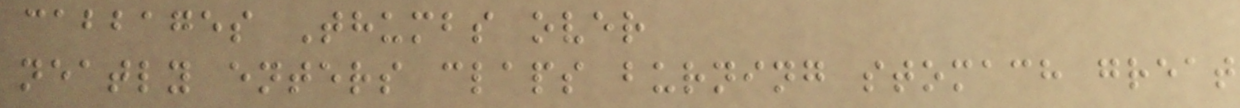cabbages Thumbs over
neatly enters claps burning stomach great
